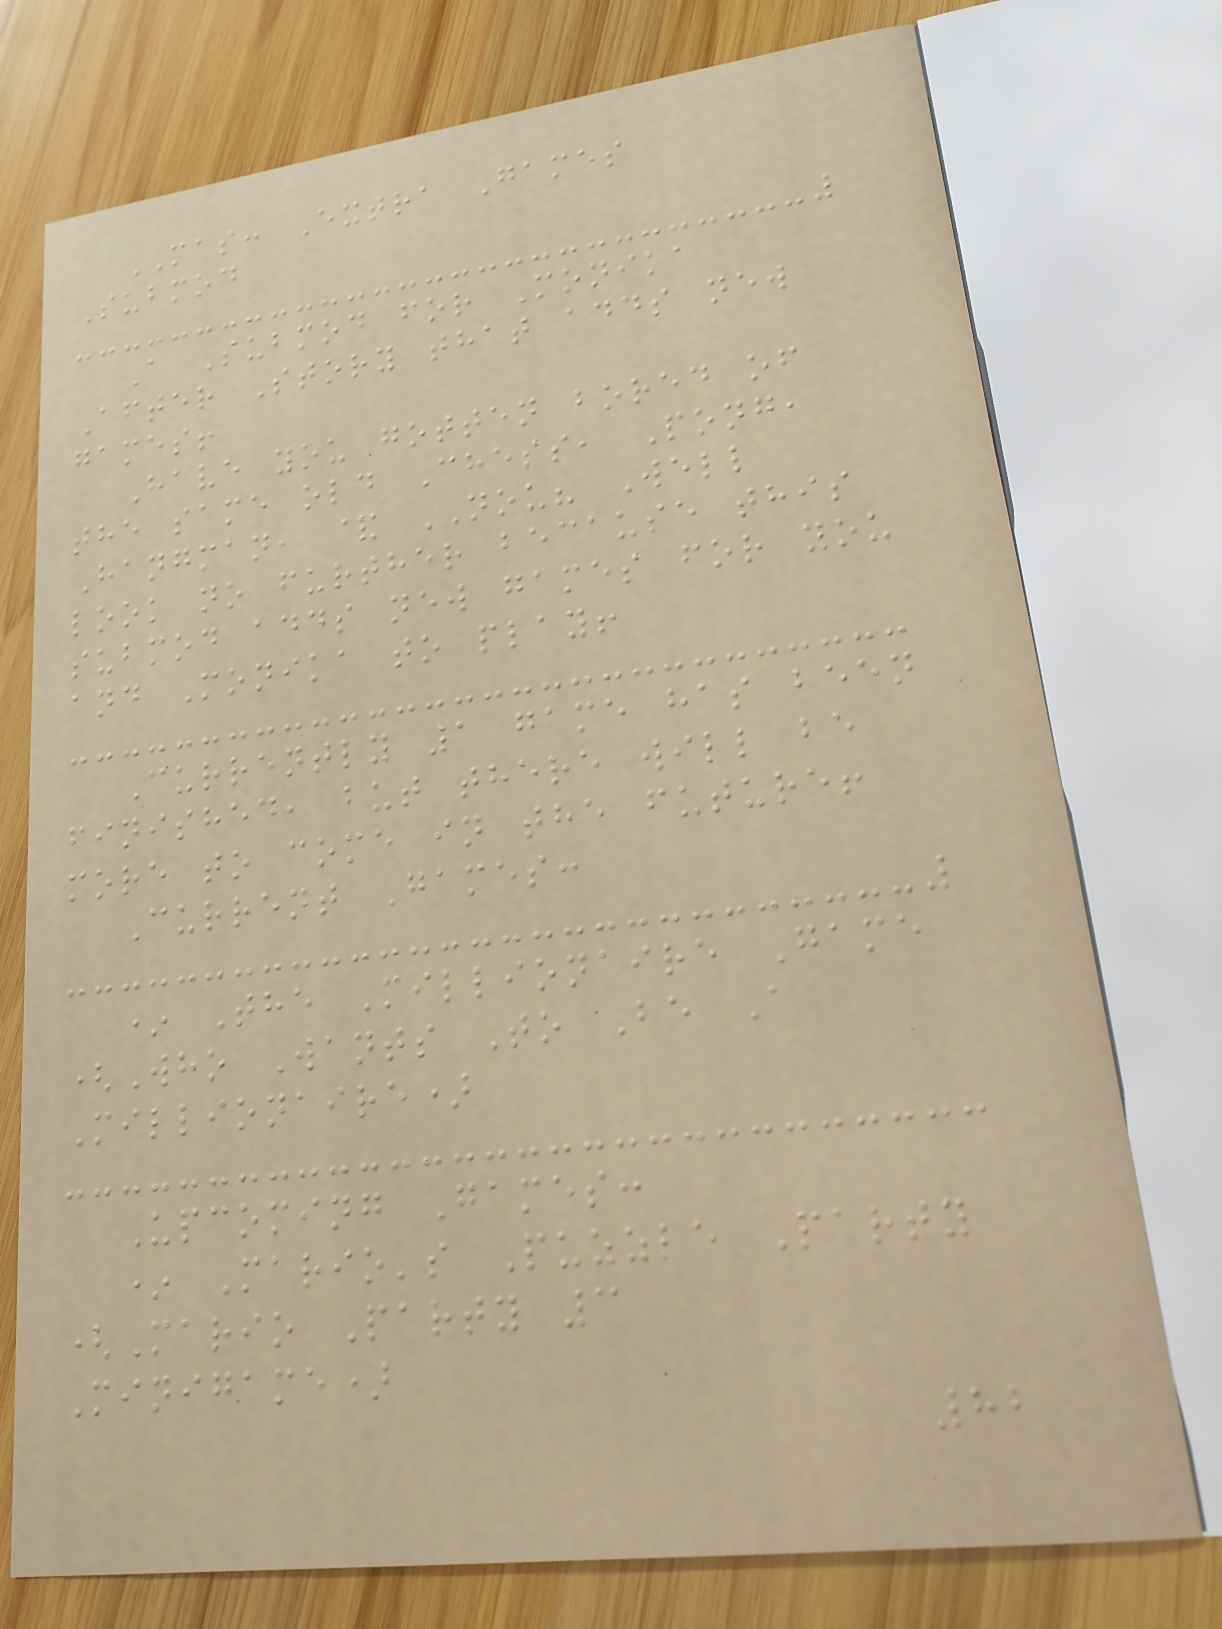MAS: Extra Games
Submod
A Submod for Monika
After Story that adds new
games!
Have you gotten bored of
the same old Chess, Pong,
Hangman, & NOU? Well
look no further because this
submod adds new games for you
and Monika to play!
Currently 1 game has been
finished, but there will be
more to come in the future!
Current Games:
* The Millionaire Game
(Who Wants To Be A
Millionaire)
Upcoming Games:
* Mario's Puzzle Party
(Mario Party 3
Minigame)
82
